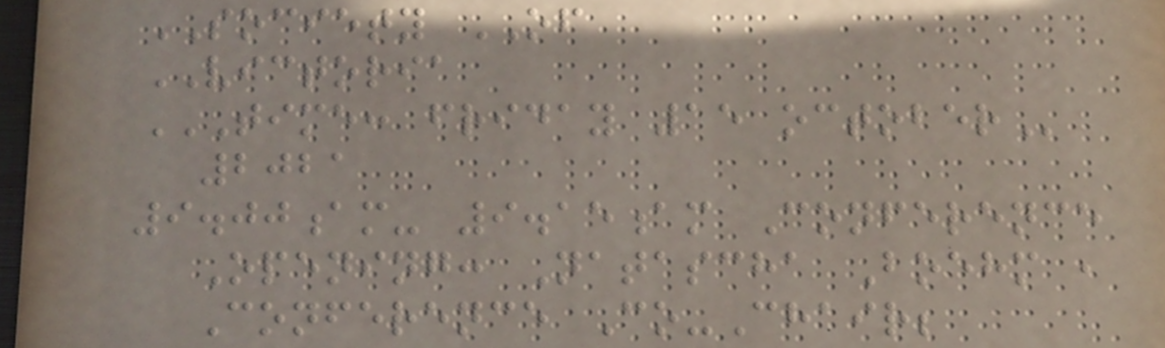SOCIETY OF
VICTORIA
TIME: FRIDAY 15 OCTOBER
2021
9.00am- 9.15am Conference
Opening: Natascha Boehm ,
Conference Co-Chair;
